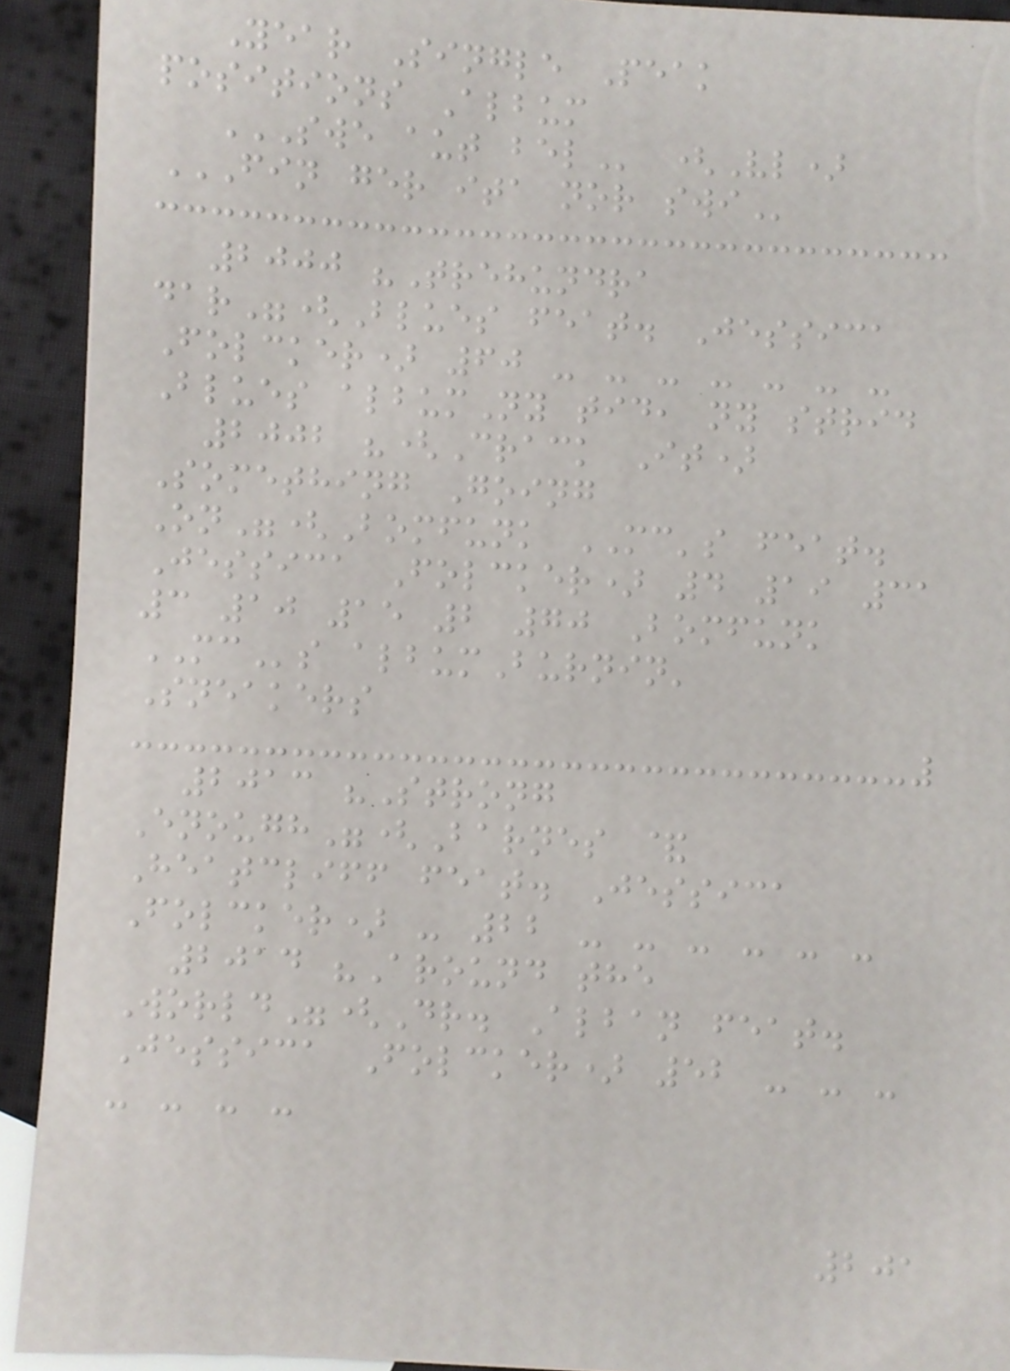Year Single Peak
positions Album
SWE AUT BEL (Vl)
FIN GER ITA NOR SWI
2000 "Trehundra
dar"(Blues feat. Jessica
Folcker) 60 - - - - - - -
Blues albumNy tid, ny strid
2002 "(Crack It)
Something Going
On"(Bomfunk MC's feat.
Jessica Folcker) 4 19 31
3 10 15 2 70 Bomfunk
MCs albumBurnin'
Sneakers
2013 "Strong
Enough"(Barnes &
Heatcliff feat. Jessica
Folcker) - 22 - - - - - -
2014 "Around the
World"(Dr. Alban feat.
Jessica Folcker) 52 - - -
- - - -
201
